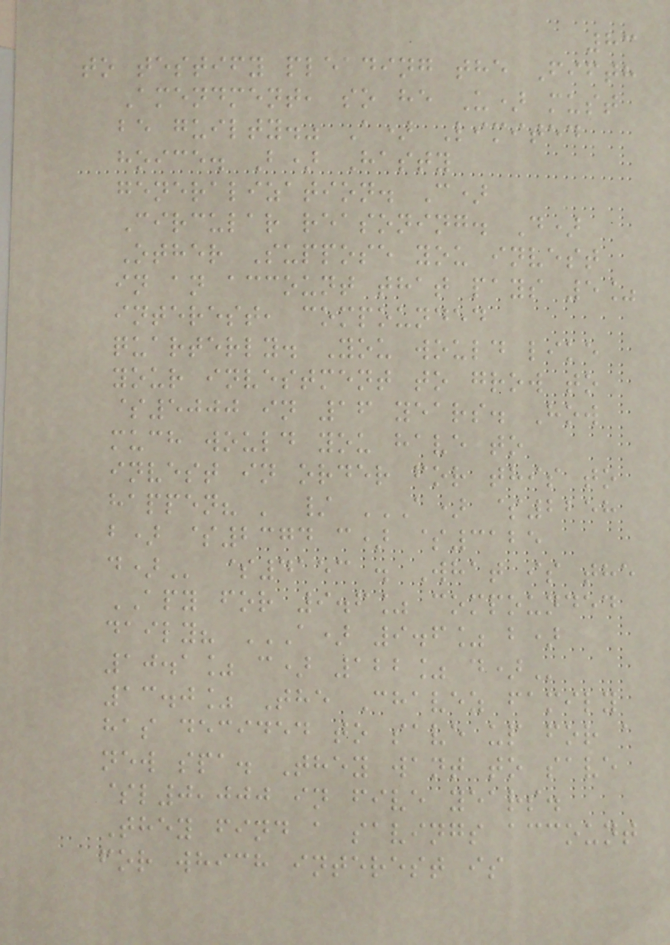83
to testify pleading the Fifth
Amendment, so he U) must
be guilty." A) Limited
hoice. B) Hasty
generalization. C)
Circular reasoning. D)
Other Suppose you invest
in an account that pays 5%
interest, compounded
quarterly. You would like
your investment to grow to
$5000 in 16 years. How
much would you have to
invest in order for this to
happen? ' / A) $2258
B) $2374 C) $3125
D) $4153 . What is the
APY for 9.6% compounded
daily? A) 9.6% B)
10.1% C) 122% D)
13.0% The Chavez family
has decided to save up for a
new spa. They want to save
$l0,000 in five years.
They find a savings account
for which interest is
